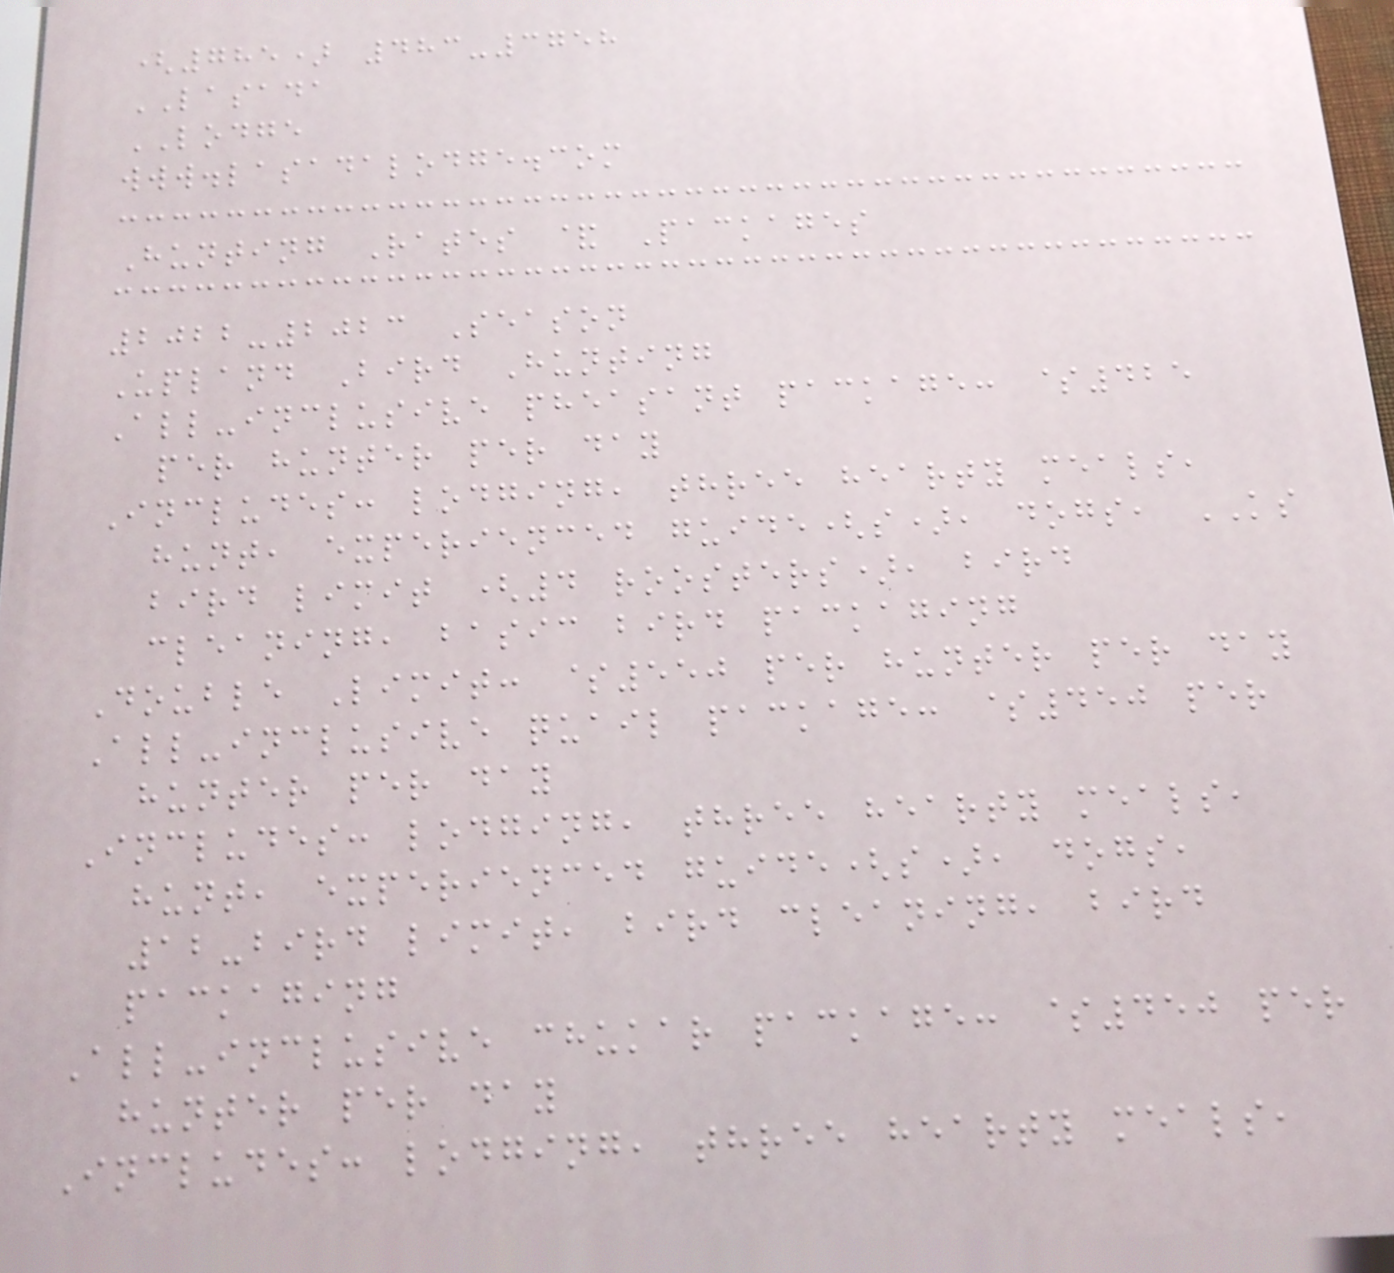(785) 483-3758
LASADA
LODGE
www.lasadalodge.com
Hunting Rates & Packages
2022-2023 Season
Upland Bird Hunting
All-inclusive pheasant package: $425
per hunter per day
Includes: lodging, three hearty meals,
hunt, experienced guide(s), dogs, KS
bird limit (4 roosters), bird
cleaning, basic bird packaging
Double Limit: $550 per hunter per day
All-inclusive quail package: $450 per
hunter per day
Includes: lodging, three hearty meals,
hunt, experienced guide(s), dogs,
12-bird limit, bird cleaning, bird
packaging
All-inclusive chukar package: $450 per
hunter per day
Includes: lodging, three hearty meals,
